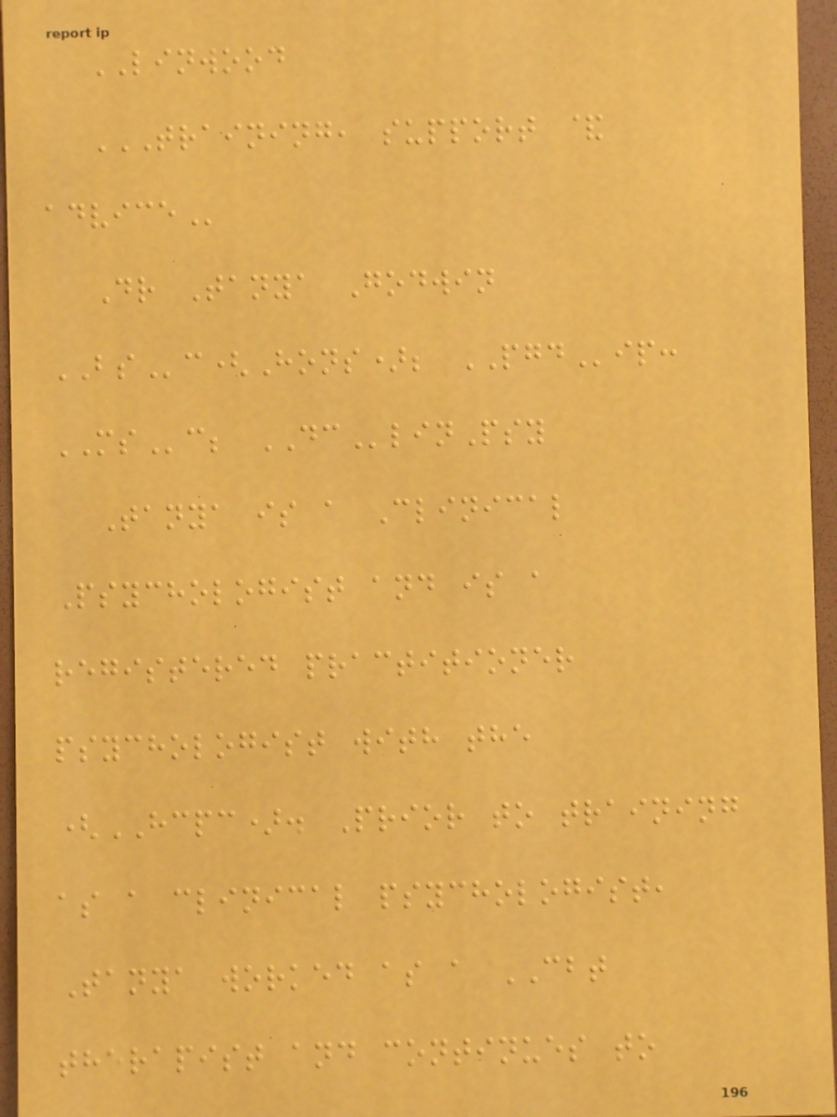LINWOOD
TRAINING, SUPPORT &
ADVICE
Dr Tanya Godwin
BSc(Hons); PGDip:
MSc; DClinPsy
Tanya is a Clinical
Psychologist and is a
registered practitioner
psychologist with the
(HCPC). Prior to training
as a clinical psychologist,
Tanya worked as a CBT
therapist and continues to
